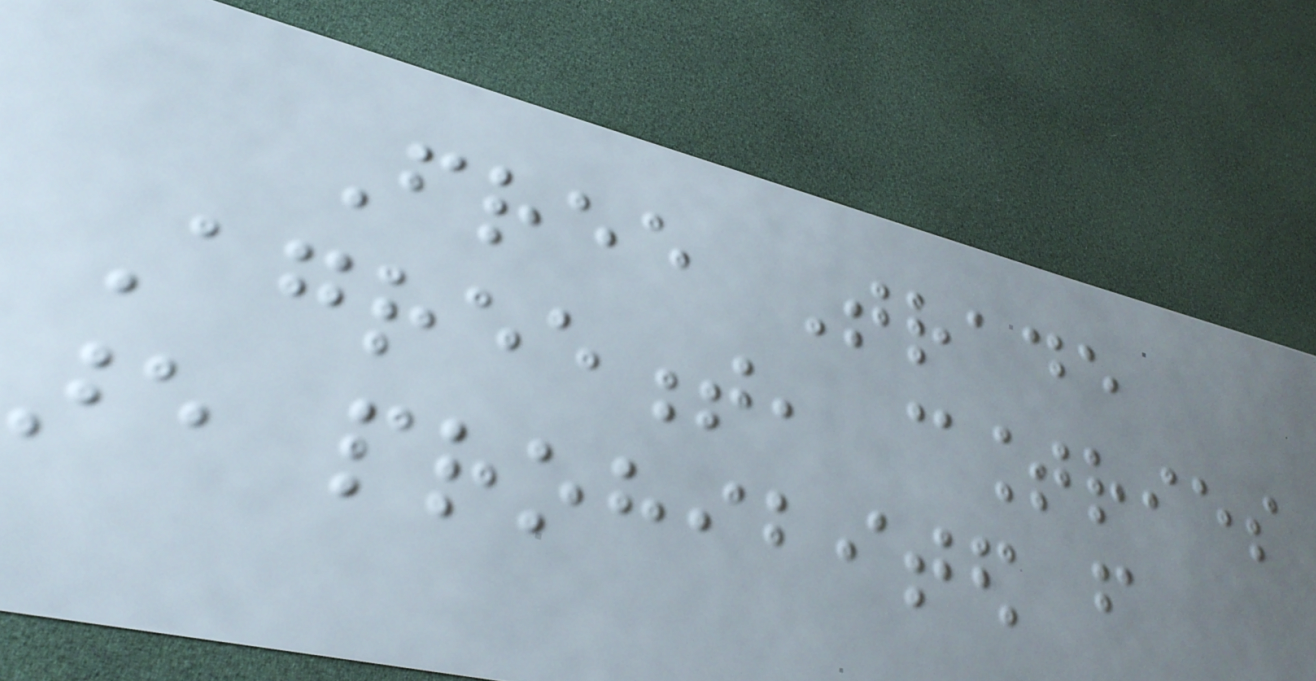Free Trade
Agreement, countries
are prohibited from
